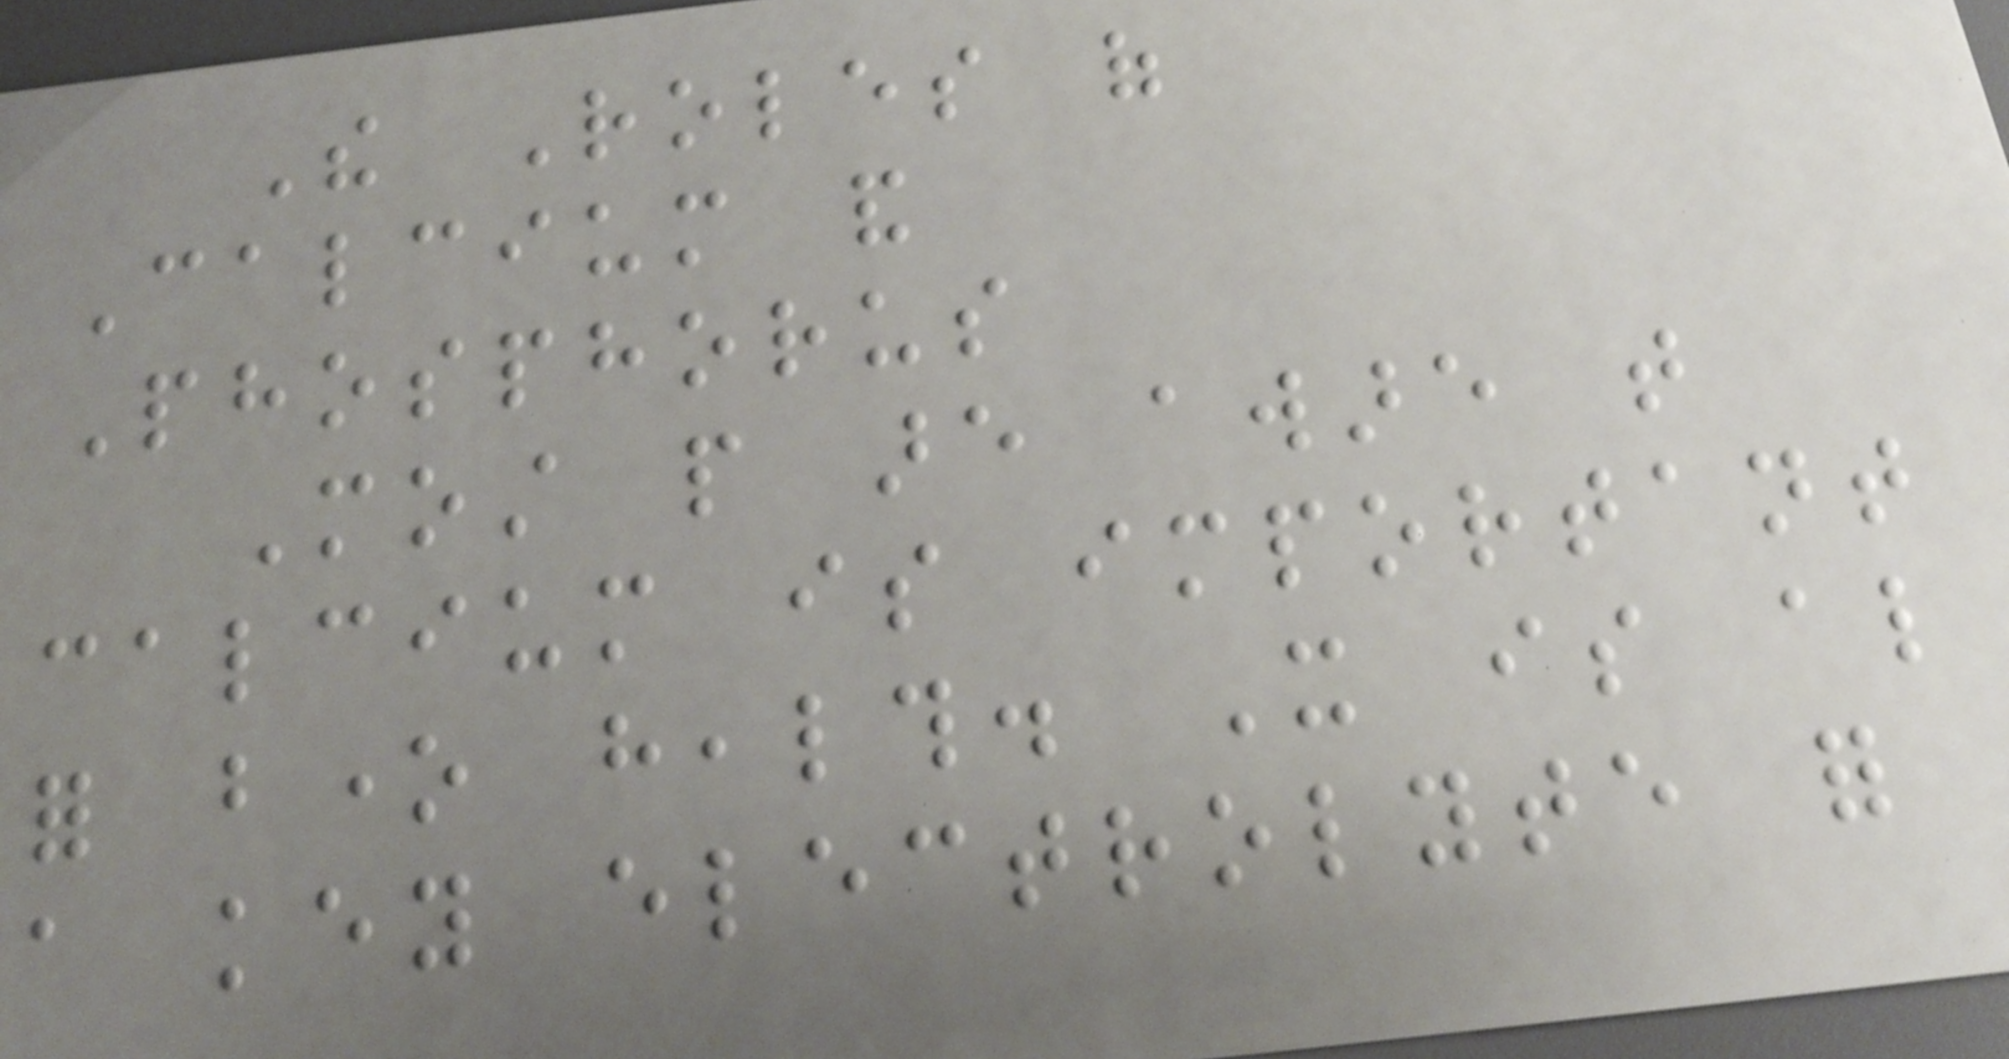The Roles of
Calcium and
Phosphorus
Most people are aware that
calcium is important
for bone health. It is also
a key electrolyte for
